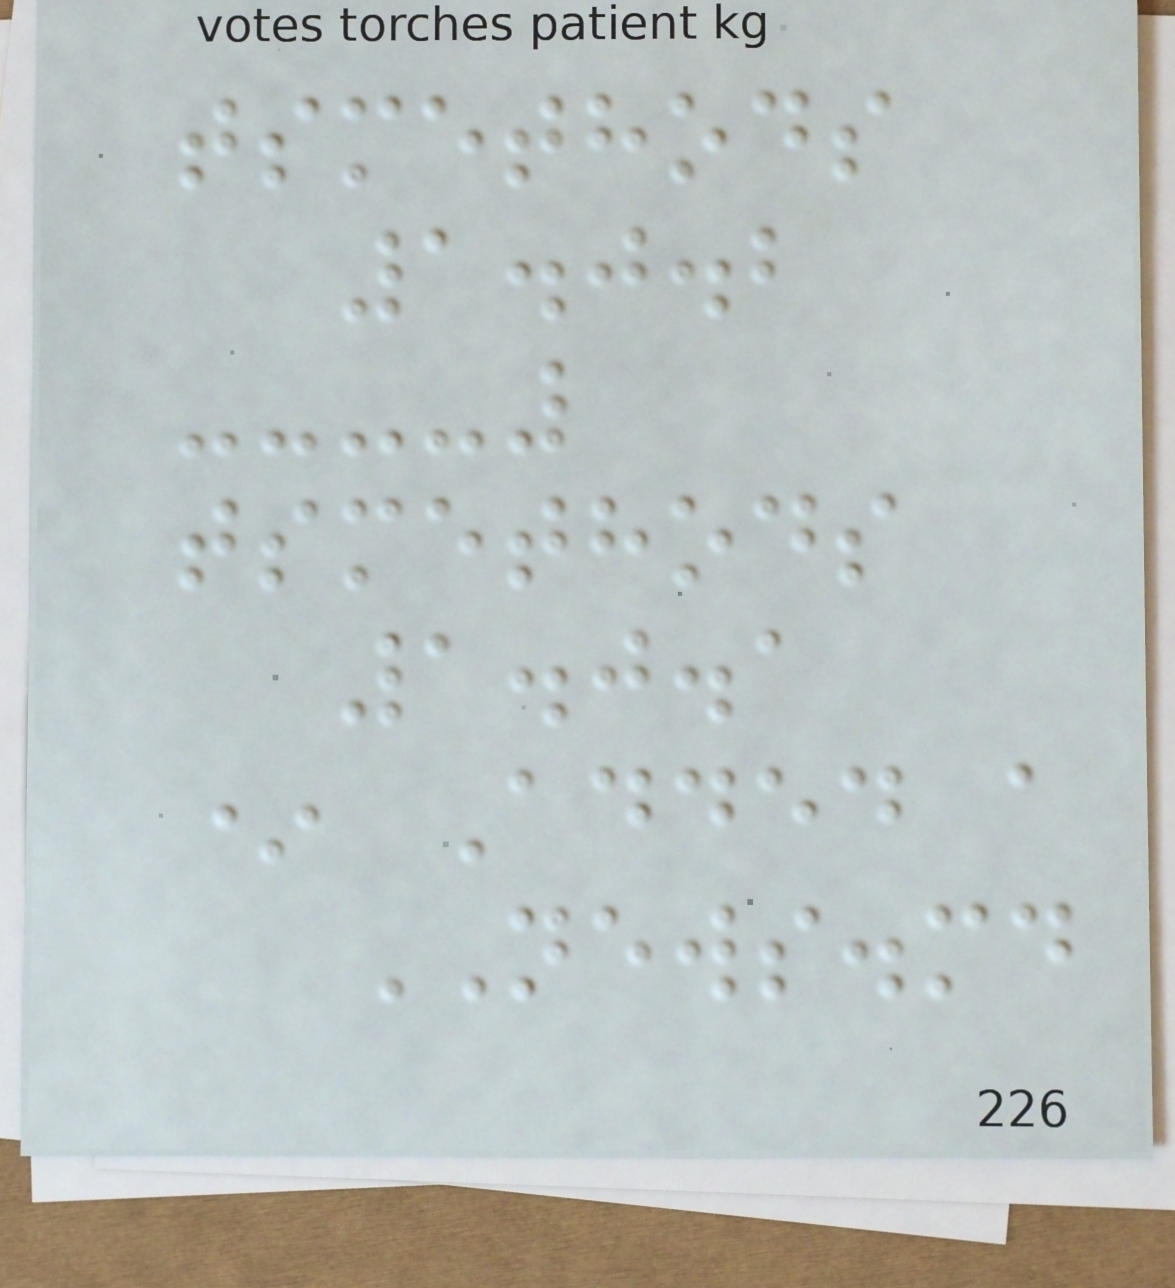tsmethods
1.0.2
tsmethods
1.0.1
* Added a
NEWS.md
